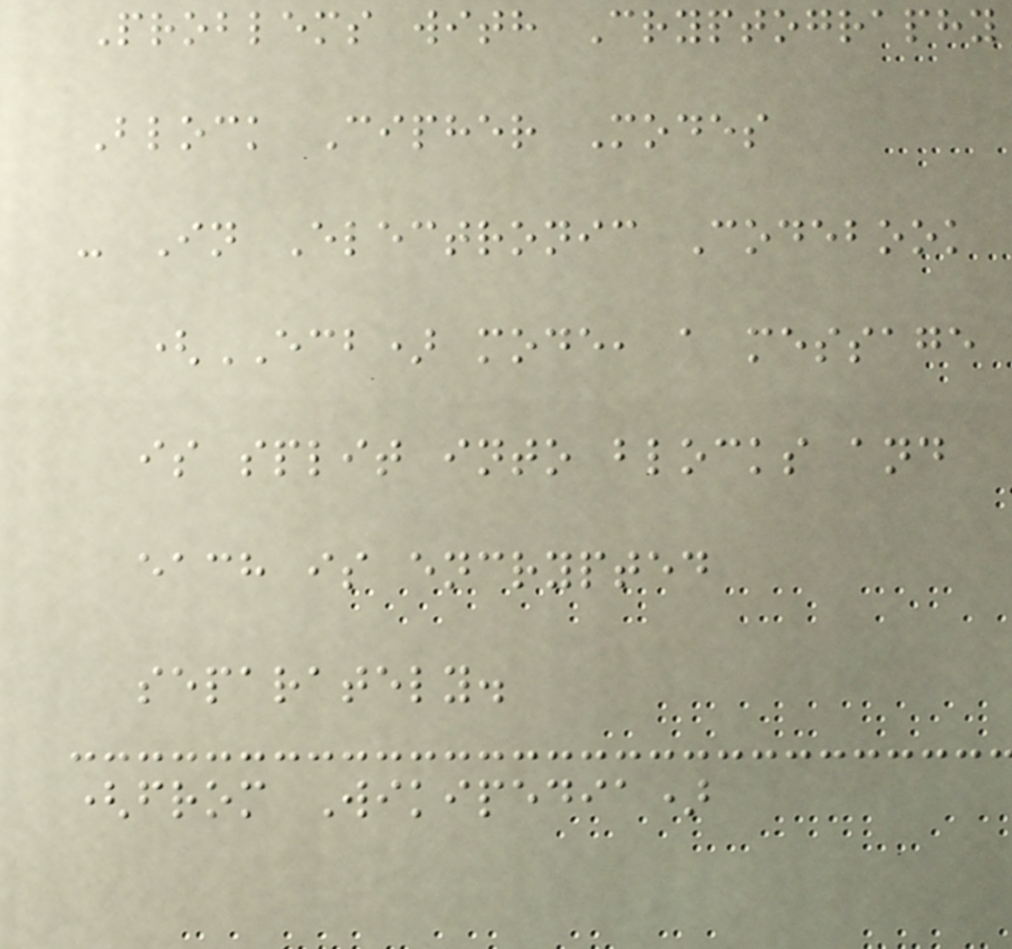Problems with Cryptography
Block Cipher Modes
- In Electronic Codebook
(ECB) mode, a message
is split into blocks and
each is encrypted
separately.
(from Wikipedia)
